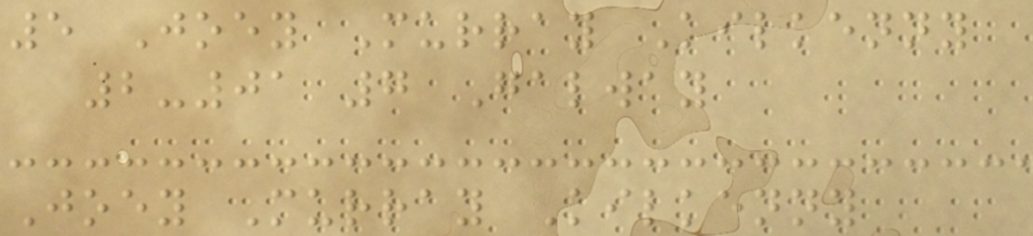5 Joey Murray Kilkenny
2-01 7 Galway
Joey Murray Kilkenny
